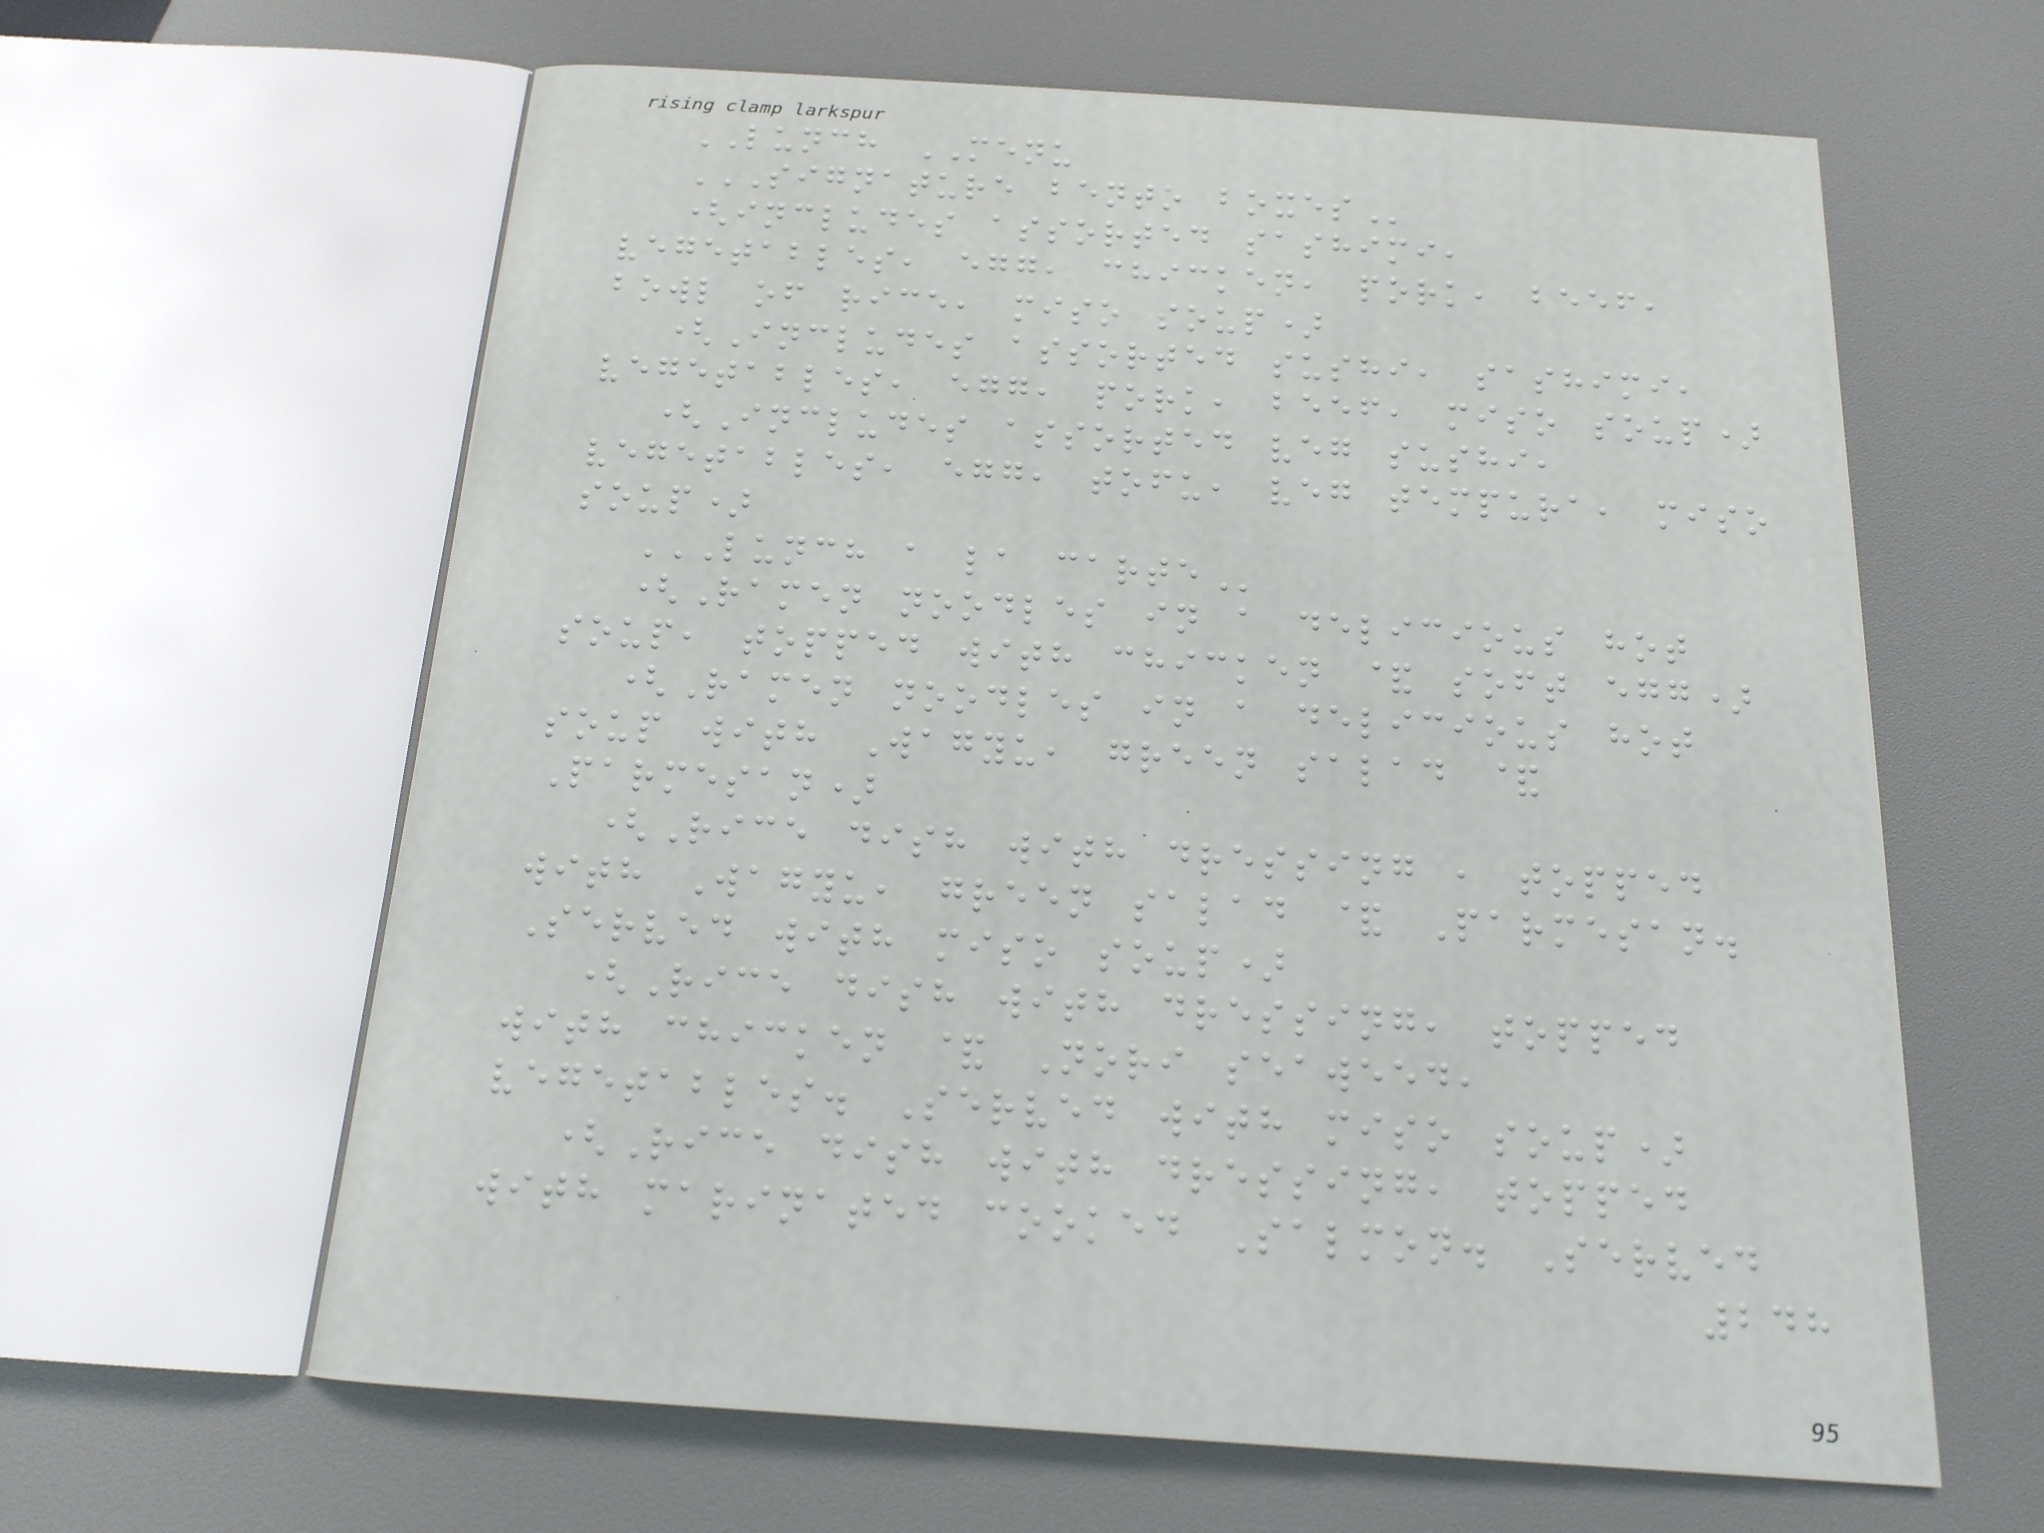LUNCH MENU
SIGNATURE BENTO BOXES
(includes assorted sashimi,
vegetables, egg, chicken, pork, beef,
bowl of rice, miso soup)
(Includes assorted sushi, sashimi,
vegetables, egg, pork, beef, miso soup)
(Includes assorted veg sushi,
vegetables, egg, tofu, veg tempura, miso
soup)
LUNCH A LA CARTE
(Ramen noodles in a delicious hot
soup, topped with chicken & soft egg)
(Ramen noodles in a delicious hot
soup with Wagyu, green salad &
Parmesan)
(Rice dish with dressing , topped
with Wagyu, green salad & Parmesan.
Served with miso soup)
(Rice dish with dressing, topped
with chicken & Nori seaweed,
vegetables. Served with miso soup)
(Rice dish with dressing, topped
with marinated cooked Salmon. Served
248
